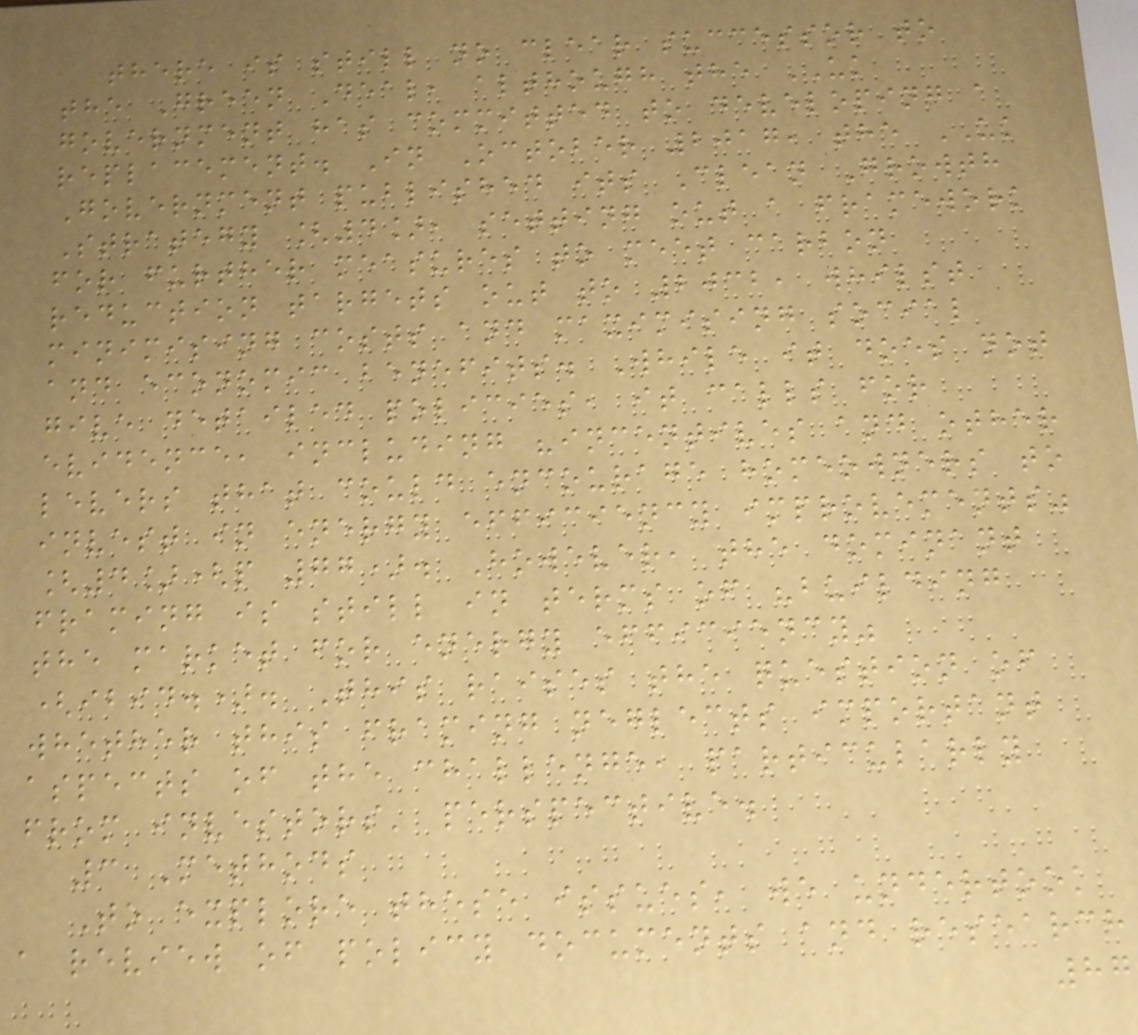there is still no clear successor to
the Green Deal, although the UK
government has committed to developing a
replacement. In October 2017, the UK
Government published its Clean Growth
Strategy [4], setting out a framework
for further measures to meet carbon
reduction targets out to 2032, whilst
minimising costs and maximising social
and economic benefits. While it does not
give detailed policies, it calls for
evidence, including "incentives and other
levers that could encourage homeowners to
invest in energy efficiency improvements"
[4](p 77). However, the dominant
framing is still in terms of "building
the market for energy efficiency"
(ibid.). This raises the question of
whether this framing neglects important
aspects of the challenge, particularly
from investors' perspective.
3 Methods
To explore these issues, we undertook
a review of policy documents and research
87
